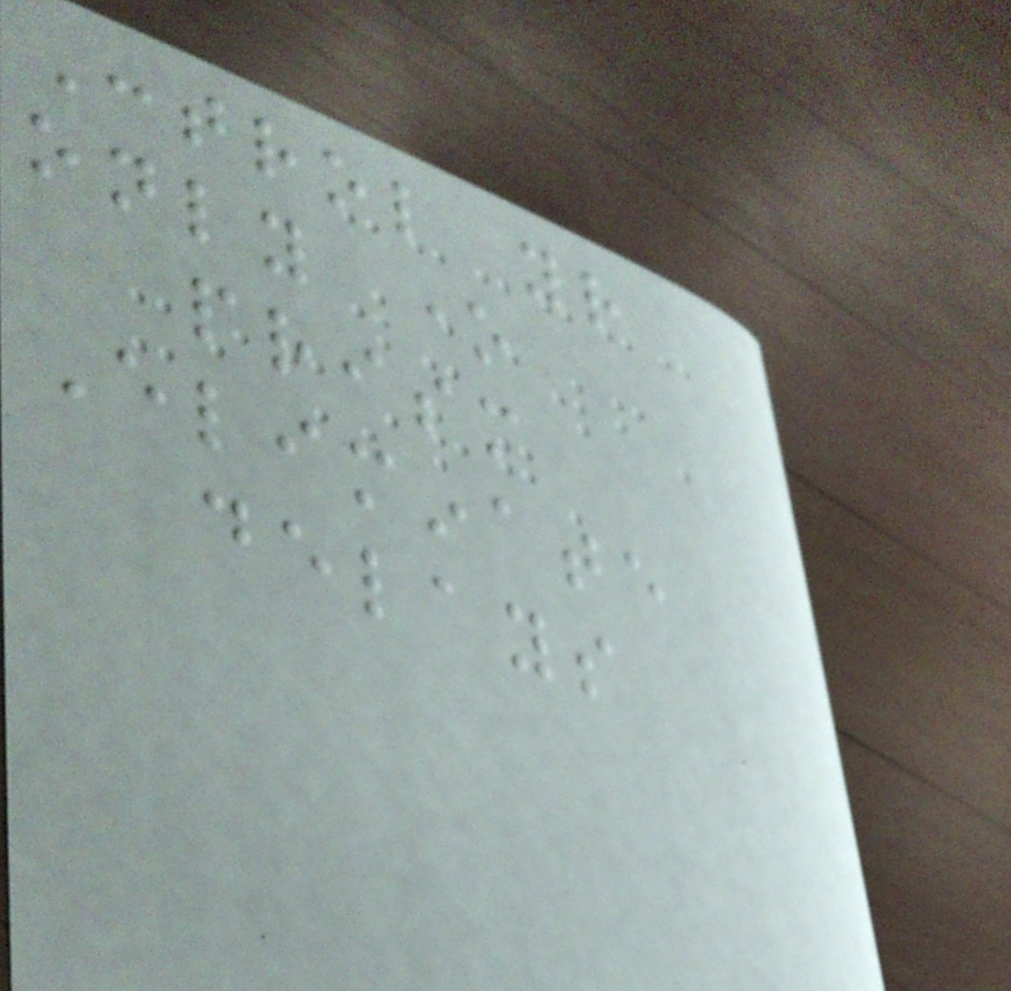Control your
only one
prism
Eliminate
delays
